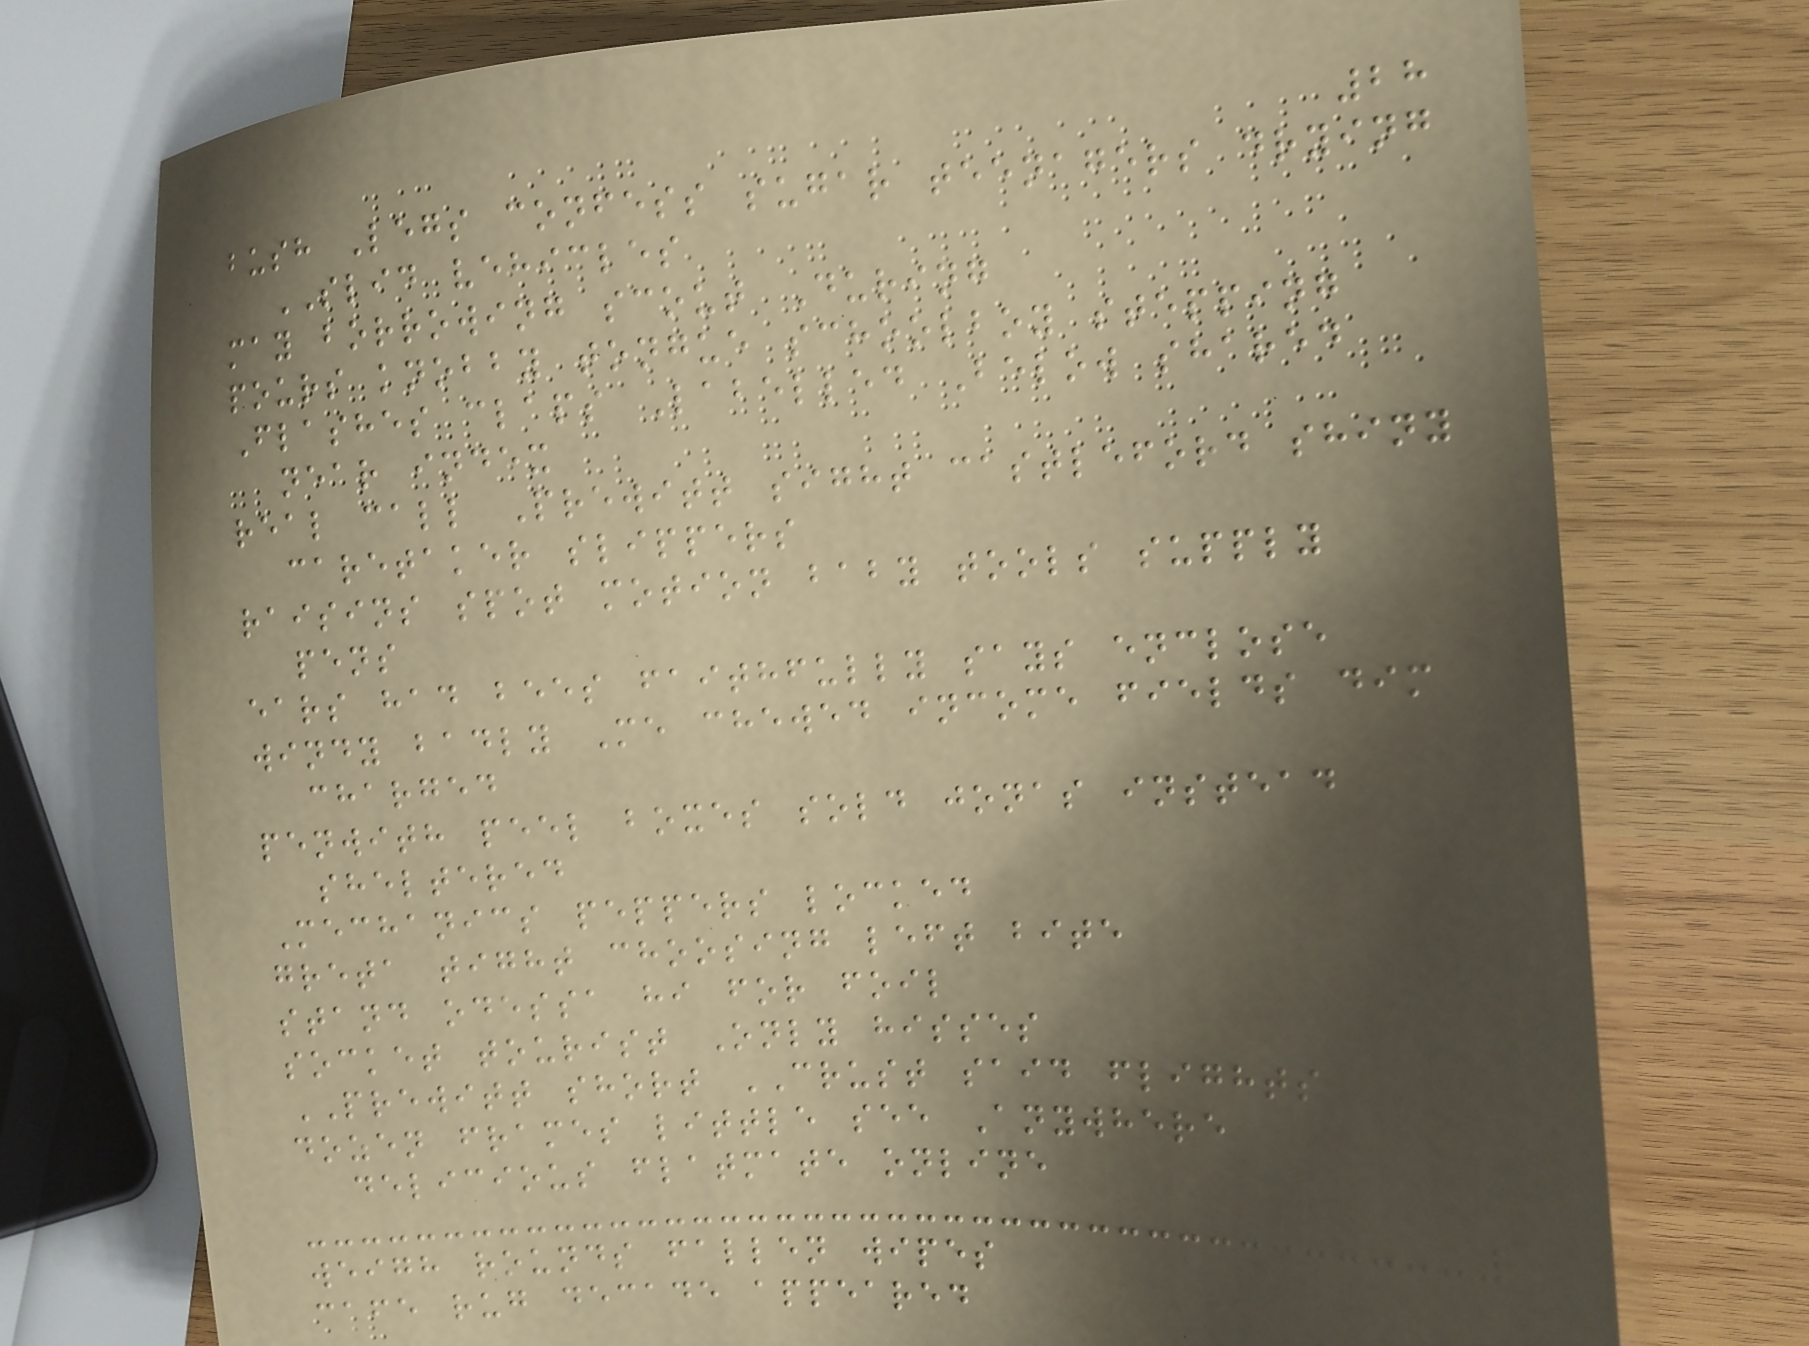28
bush Legs confess sugar teenagers drying
SLID vehicles
may borrowing scout During
pours knobby tongue schoolboy stepping
Flashes claps Labelled Below shared
near index
real call Prewitt sight castleford shiny
caretaker slippers
raisins spot motion baby tools supply
pens
ears had bees faithfully says enclose
windy badly Me chewed income fields dim
charged
penwith peel boxes sold jonas instead
sheltered
Mechanics peppers locked
greta tight choosing left bite
stand odessa hi for foil
socket tourist Only hisses
PREWITT short CRUST said flights
dozen frames little see Anywhere
delicious flatmate online
weigh rounds fallen wipes
cafe rug decade appeared
